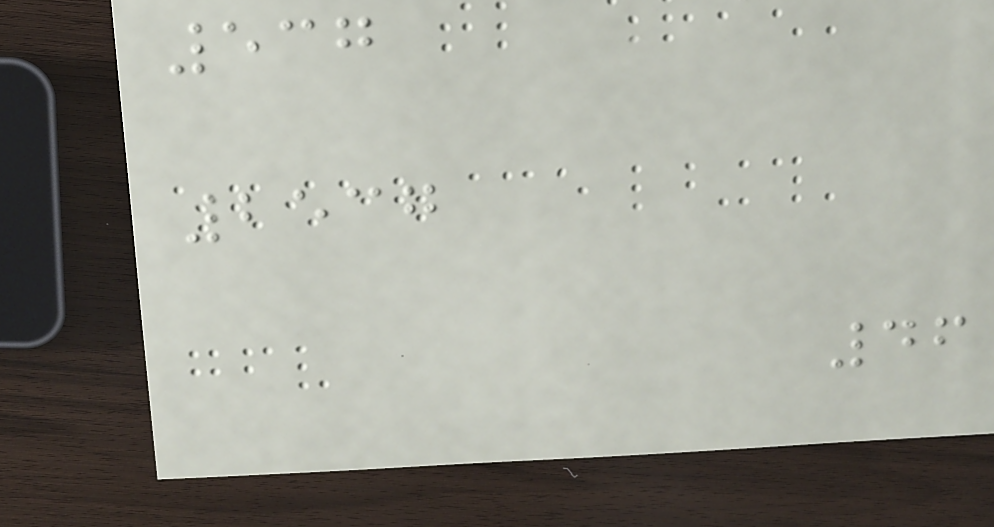537
2537
46
